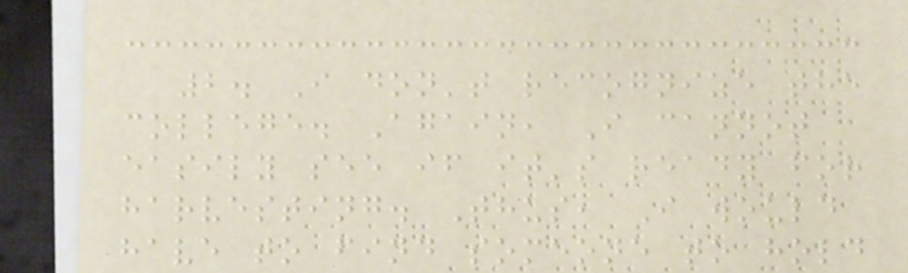2. I don't recognize the
college. Again, I cannot
easily see if it's ready for
harvesting. Thus, I would
have to find someone to hold
